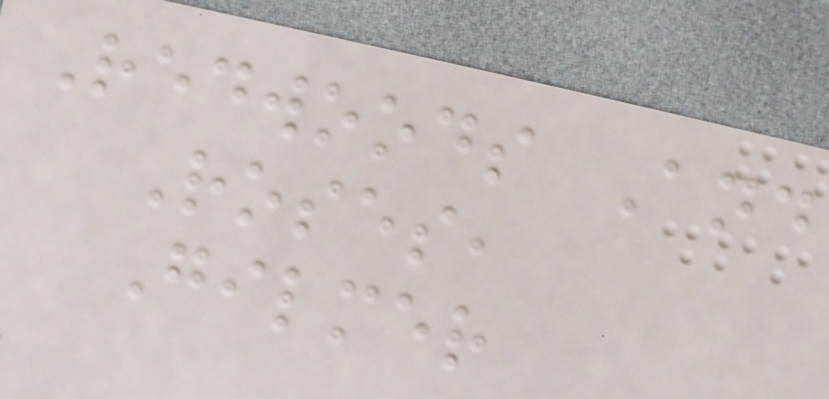Redwoods And
Roses,
Gilmer
